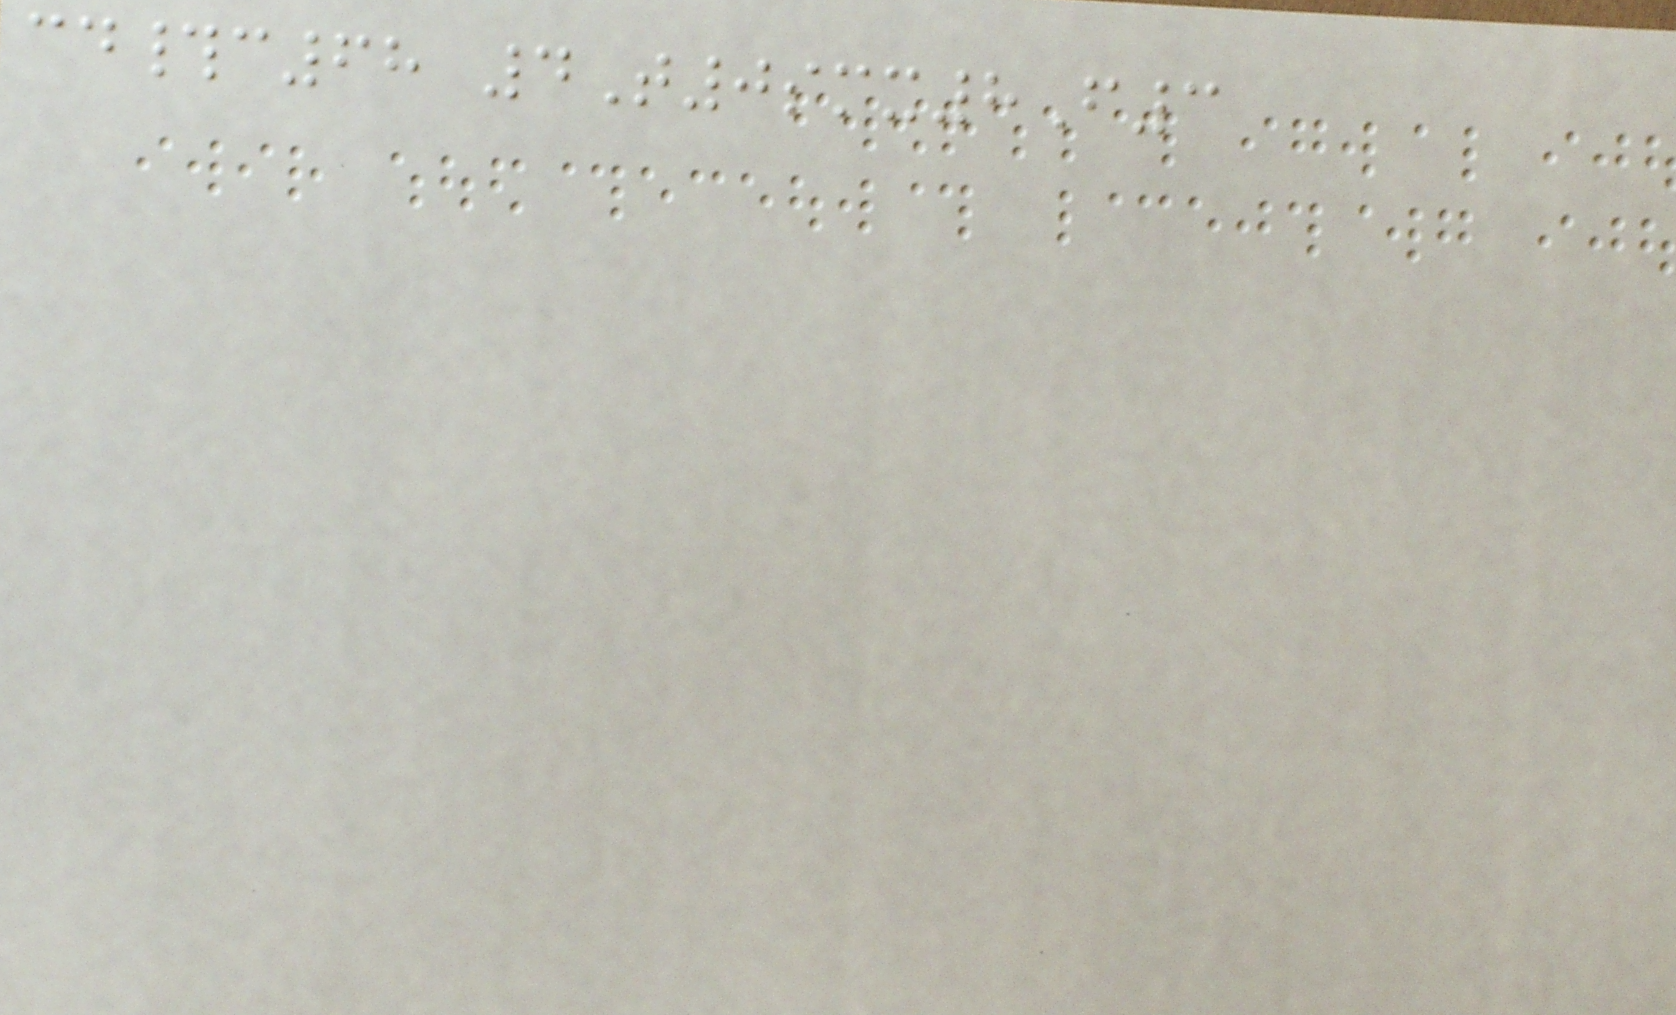cd#c68 4T0smx8F3
